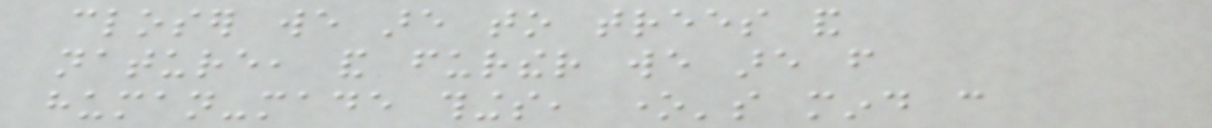closer we are to trees and
nature, and further we are from
human-made things, one's mind can
